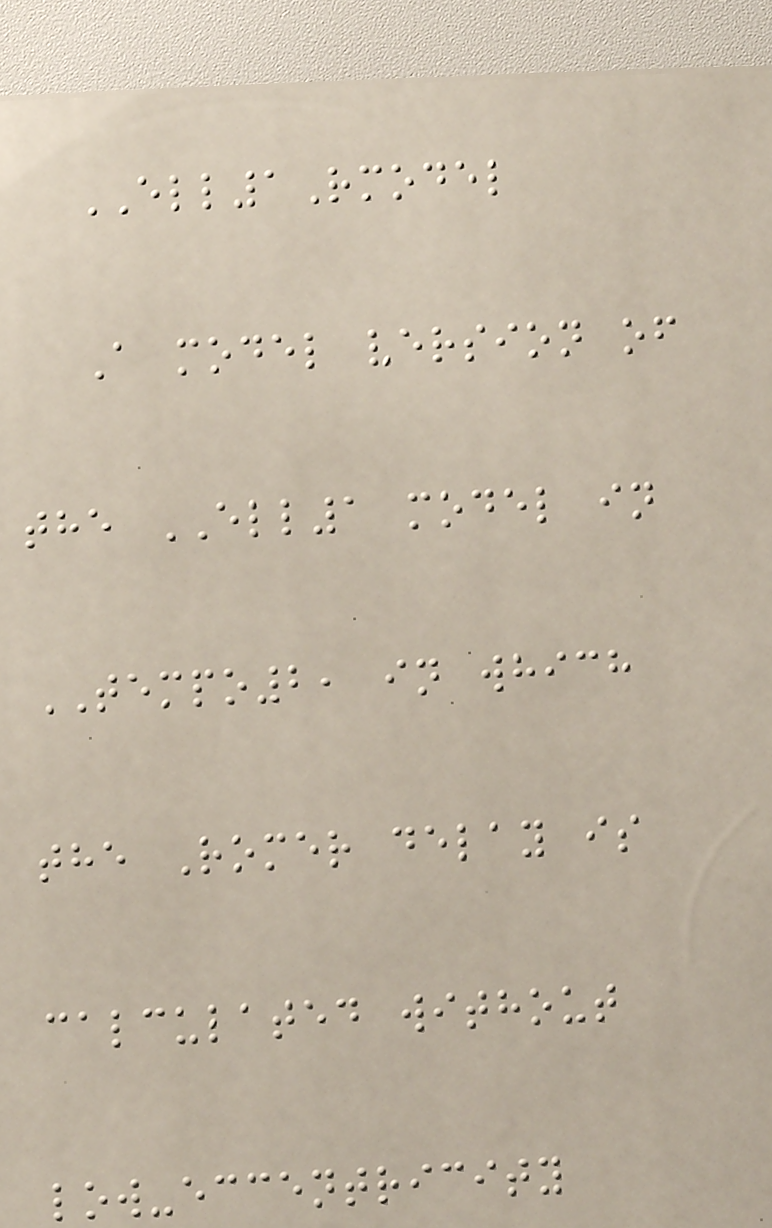ELL1Rmodel
A model version of
the ELL1 model in
TEMPO2, in which
the Romer delay is
calculated without
low-eccentricity
